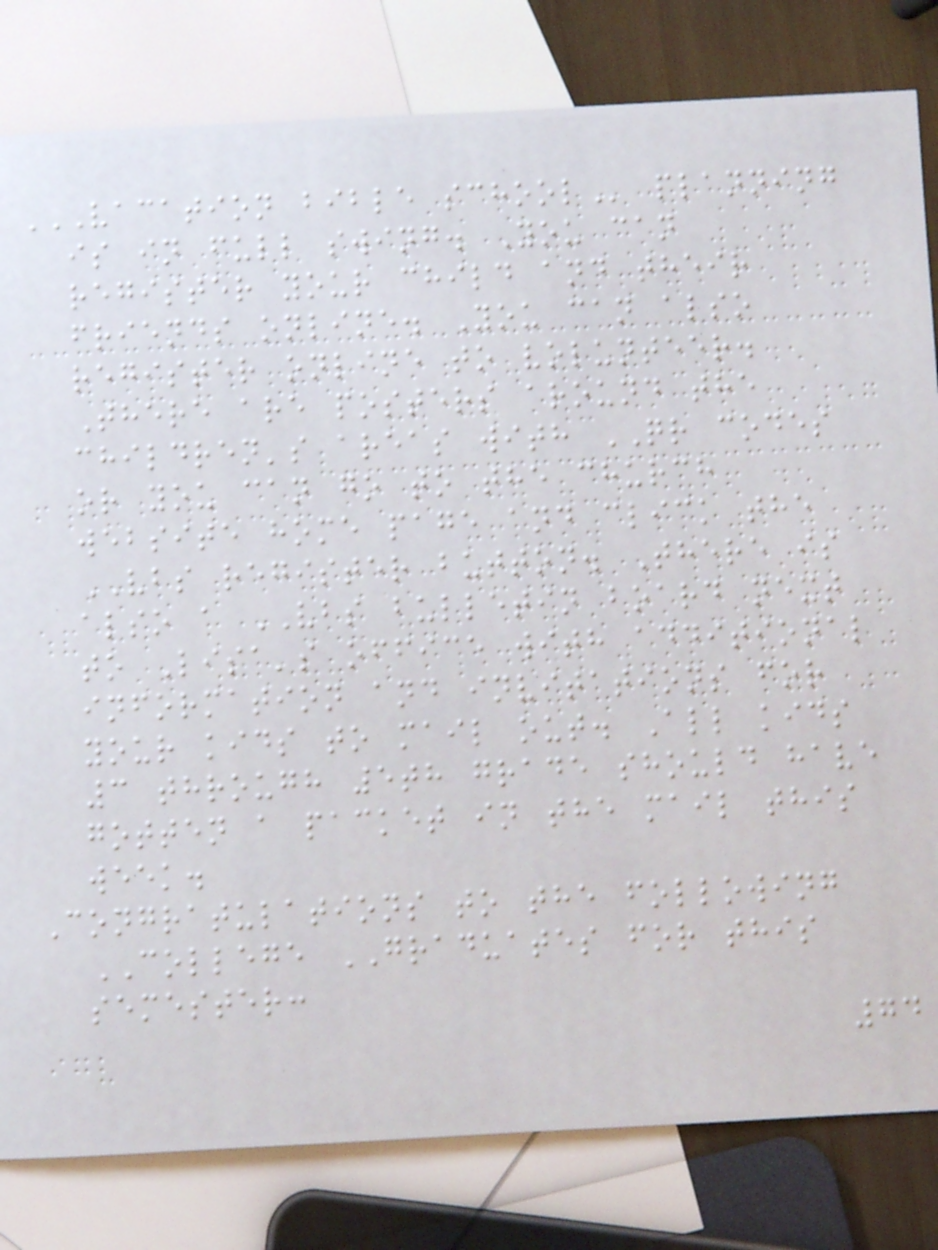VACATION BIBLE SCHOOL planning
is in full swing. You can
register your child and their
friends online. You can also
register online to volunteer.
There are posters around the
children's areas with QR codes
or you can go to the church
website home page and click the
VBS register button. There is
also a VBS bulletin board next
to Lisa's office with additional
information and invitations for
your kids to mail out. All kids
3 through 5th grade should have
gotten a packet in the mail this
week.
Congratulations to the following
COLLEGE GRADUATES for this
semester:
74
